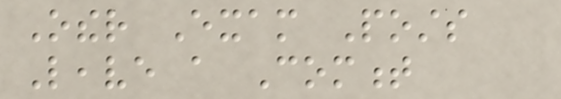Other Exam Posts
Leave a Comment
